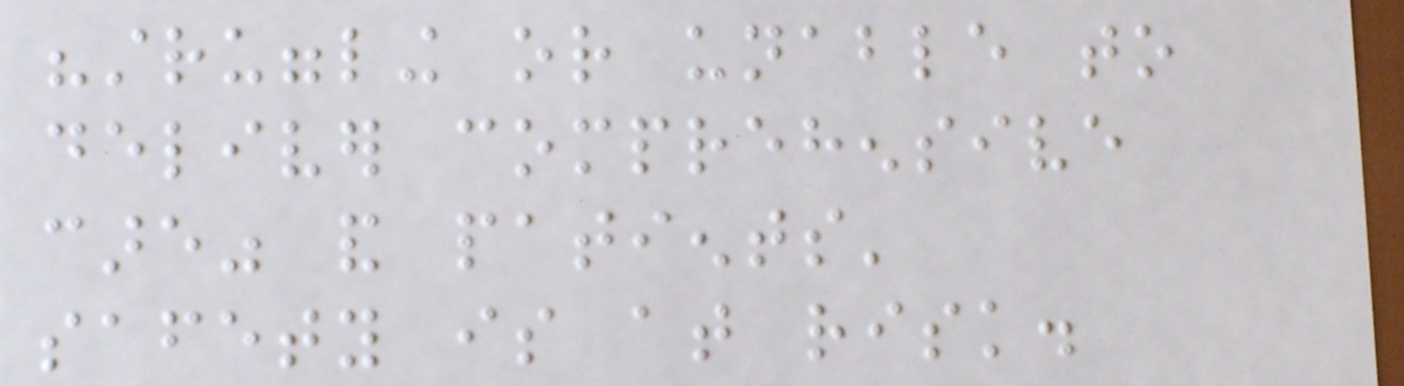"struggling or unable to
deliver comprehensive
care" and patients'
safety is at risk.
